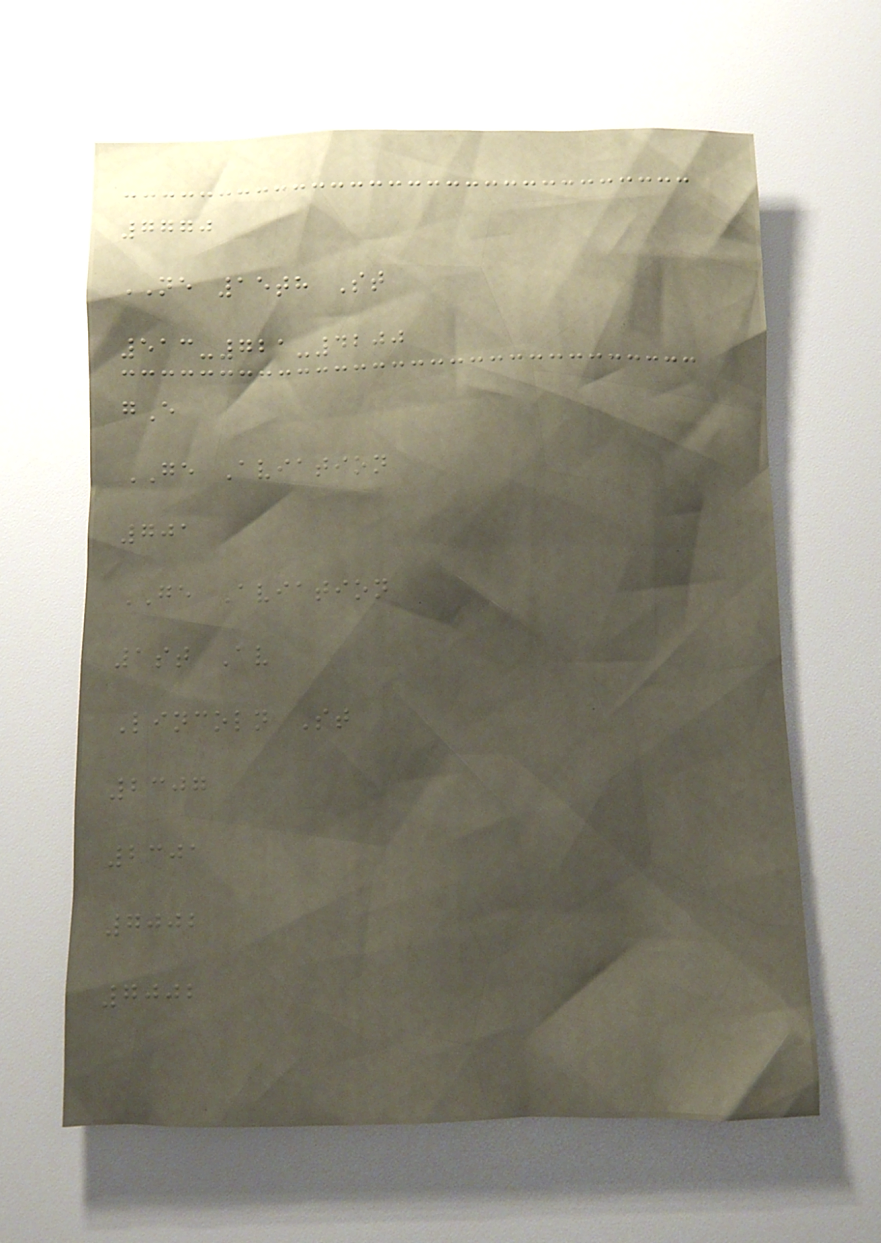7770
NE 15th St
513-721-4200
gE
GE Aviation
701
GE Aviation
1st Av
Lincoln St
2307
2301
7002
7002
